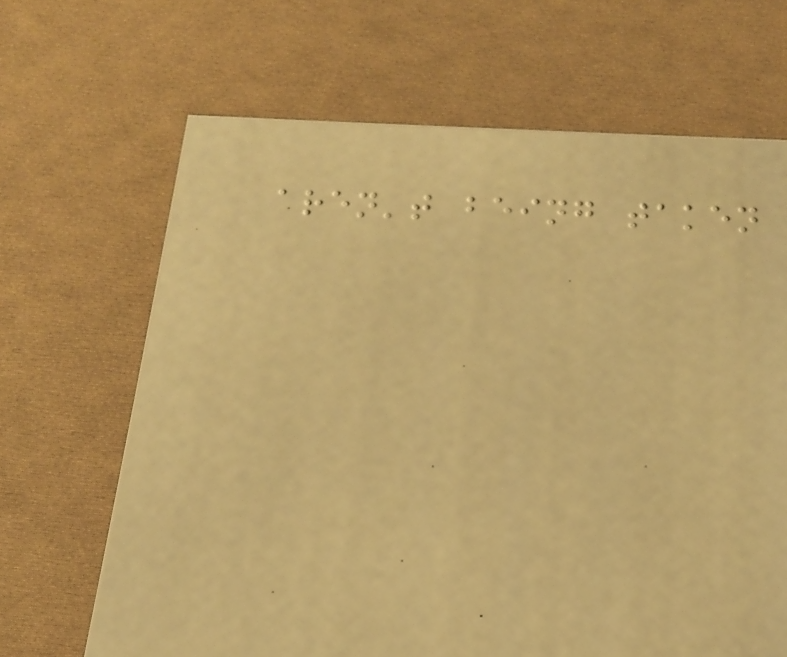aren't being taken
